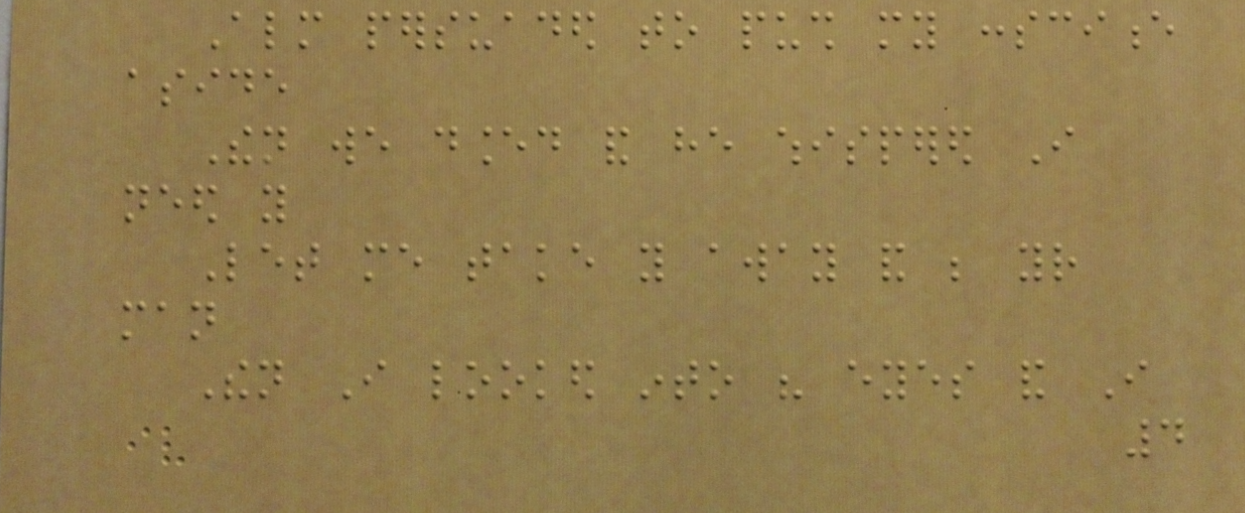Almost persuaded to push my conscience
aside
Then we danced and he whispered I
need you
Let me take you away and be your
man
Then I looked into his eyes and I
4
